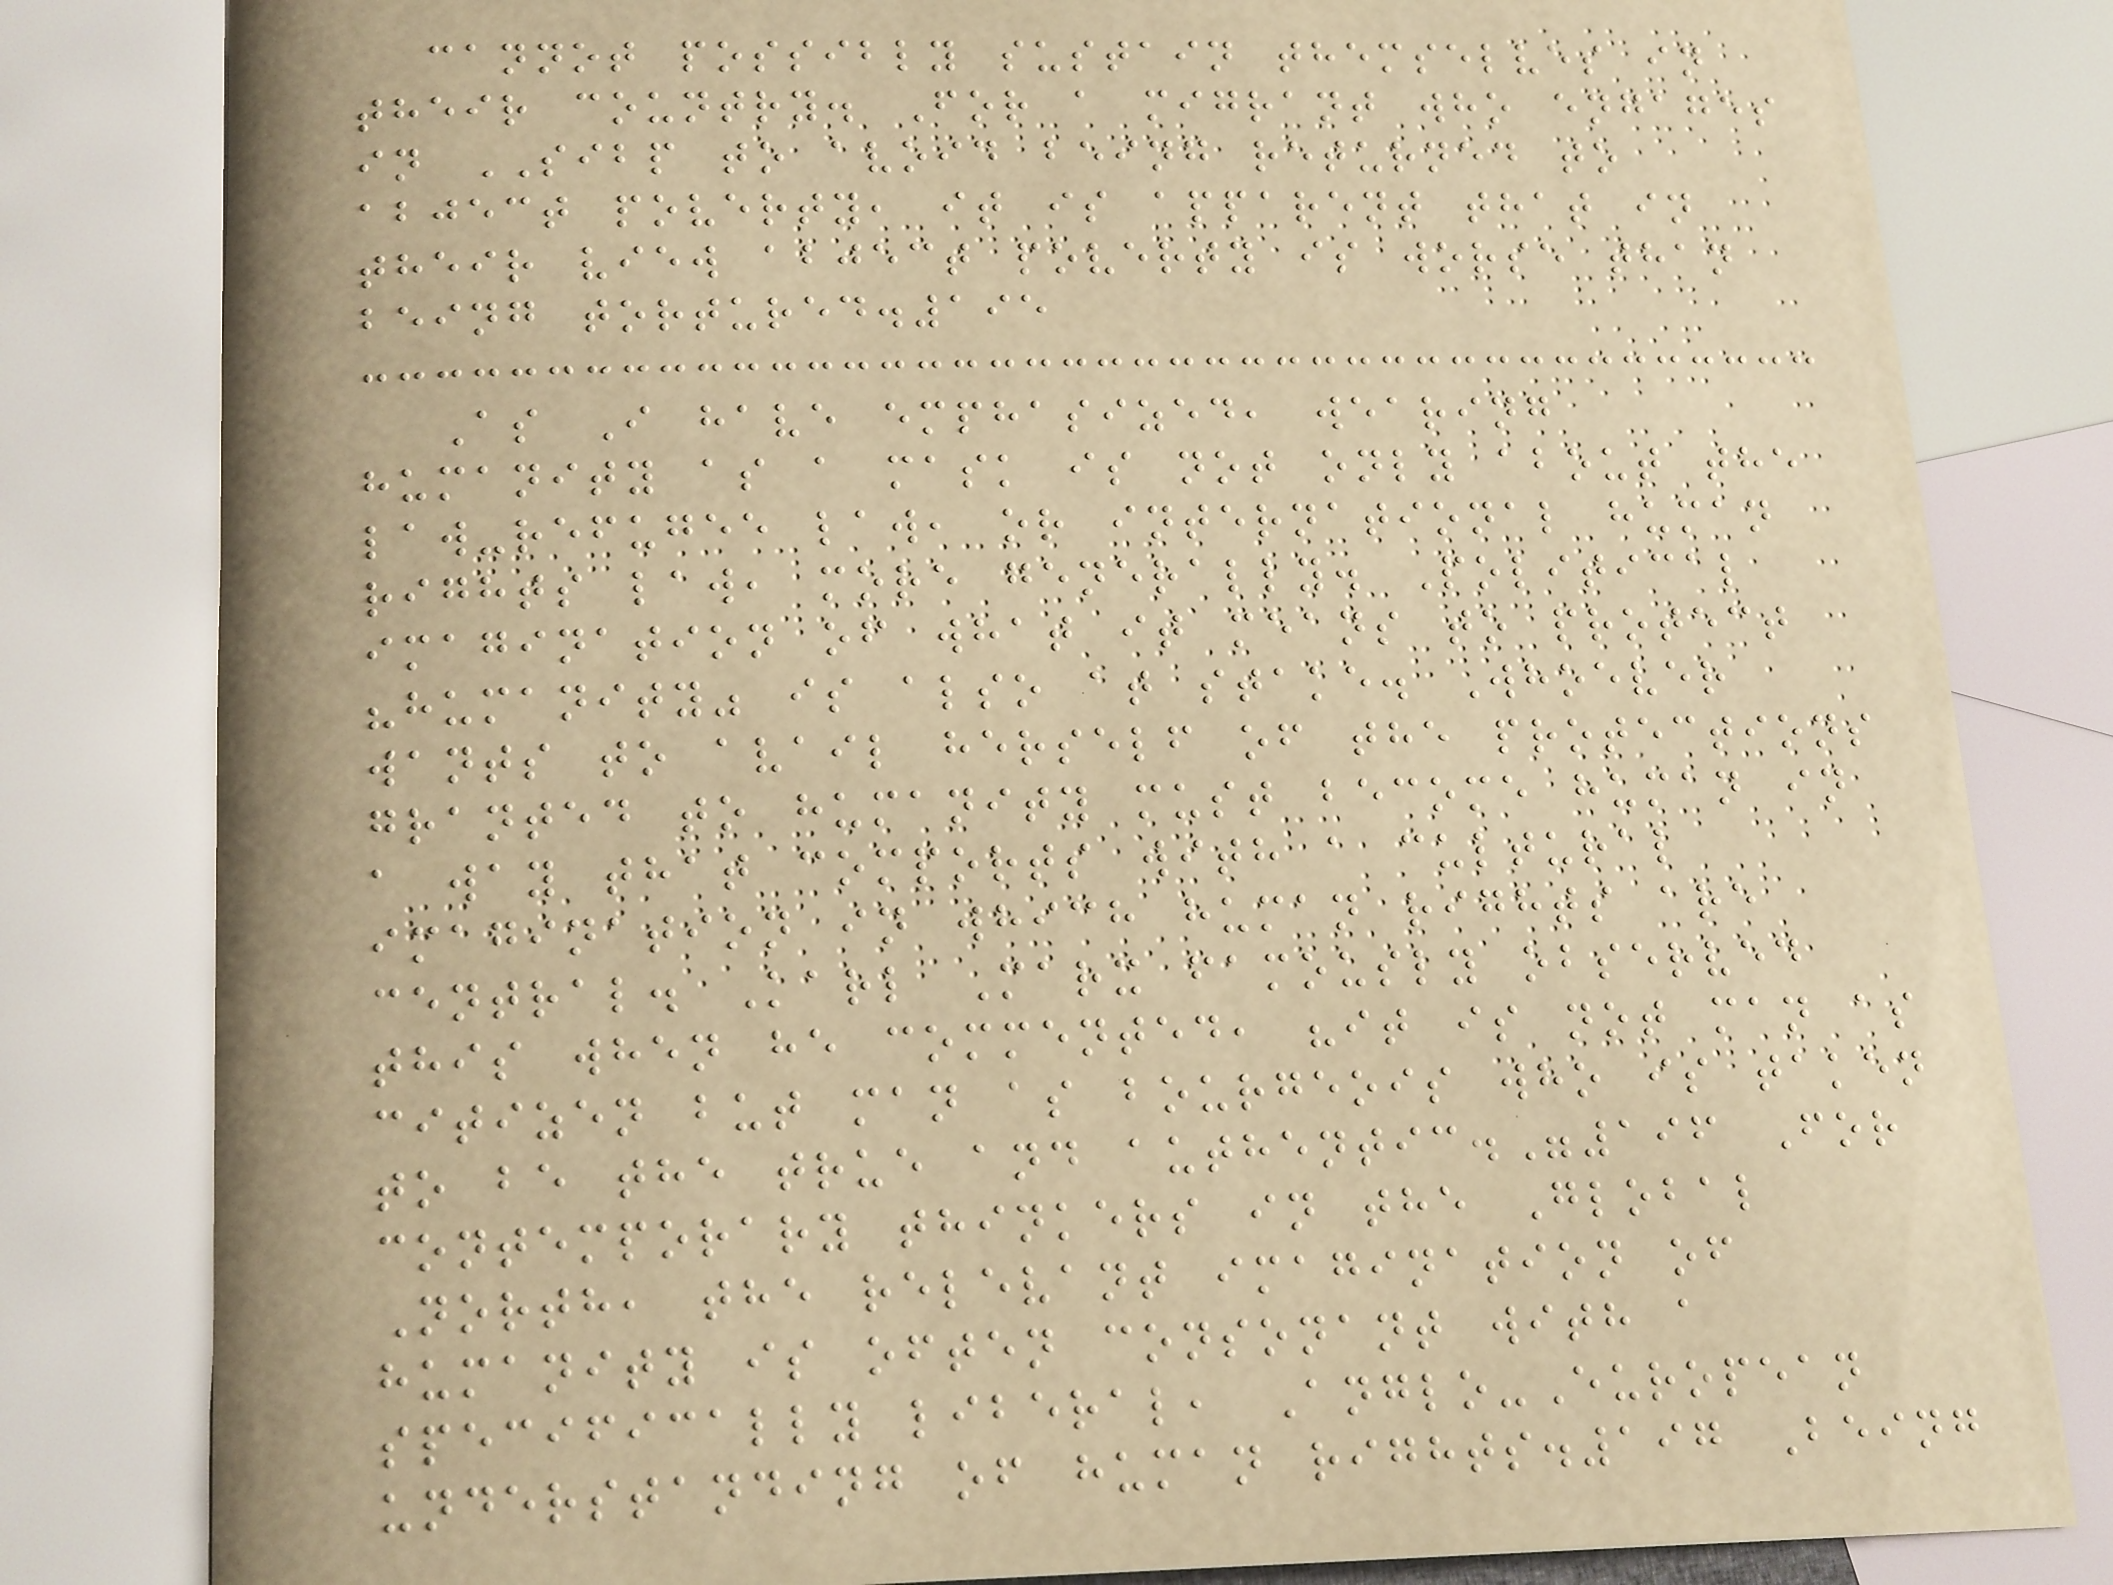cannot possibly sustain themselves in
their country. For a migrant who engages
in SIBP to avoid being returned to
abject poverty, it is apparent that in
their view abject poverty is worse than
being tortured.195
As I have emphasized, wearing
humanity as a mask is not only about the
law-refugee law, or international human
rights law, more generally. Political
imagination of what it means to protect
"humanity" is also at stake. Whoever
wants to avail herself of the protections
granted to humanity must become human in
a way that comports with a cultural
imagination in which human rights are
central. Karl Marx famously observed
this when he commented, "it is not man as
citizen but man as bourgeois who is taken
to be the true and authentic."196 For
contemporary thinkers in the Global
North, the relevant imagination of
humanity is often consonant with a
specifically liberal, Anglo-European
understanding of human rights.197 Being
